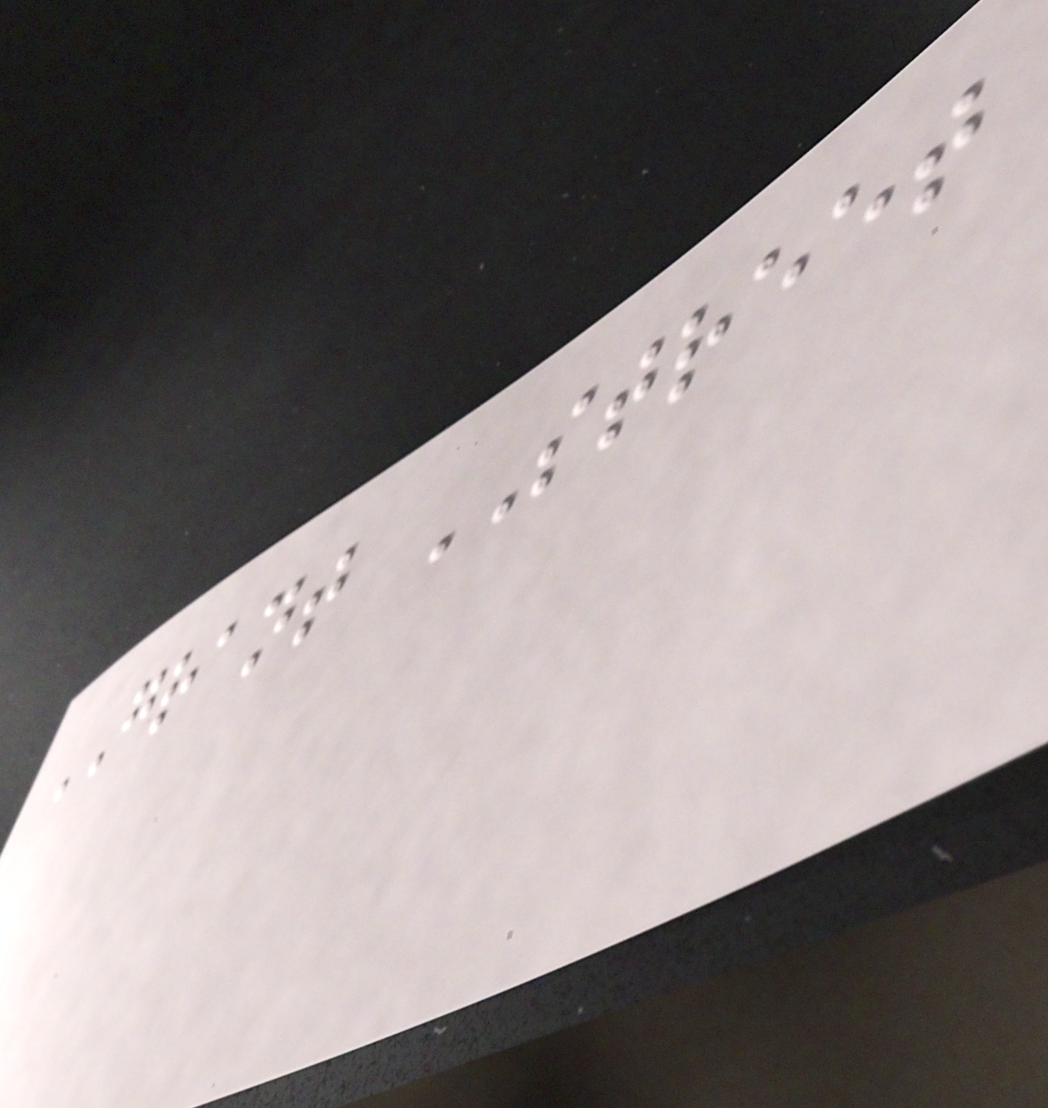GRANT STREET
